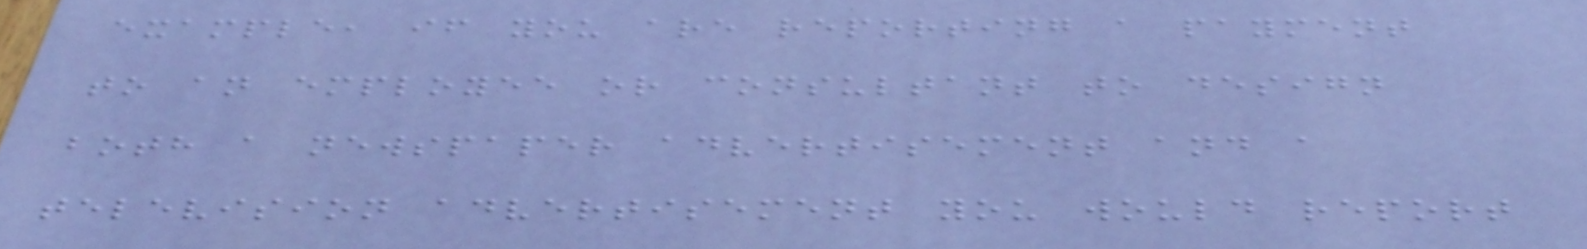example, if you are reporting a payment
to an employee or consultant to design
both a newspaper advertisement and a
television advertisement you would report
